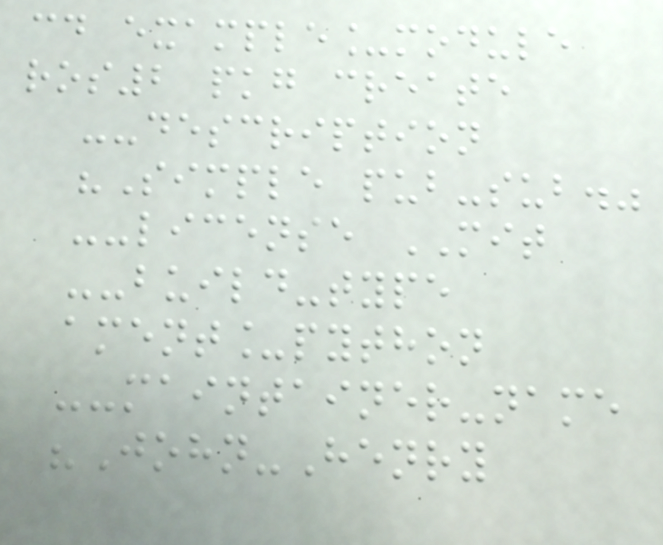cd example_module
ros2 pkg create
--description
"Simple pub-sub."
--license MIT
--build-type
ament_python
--maintainer-name
"John-Henry
